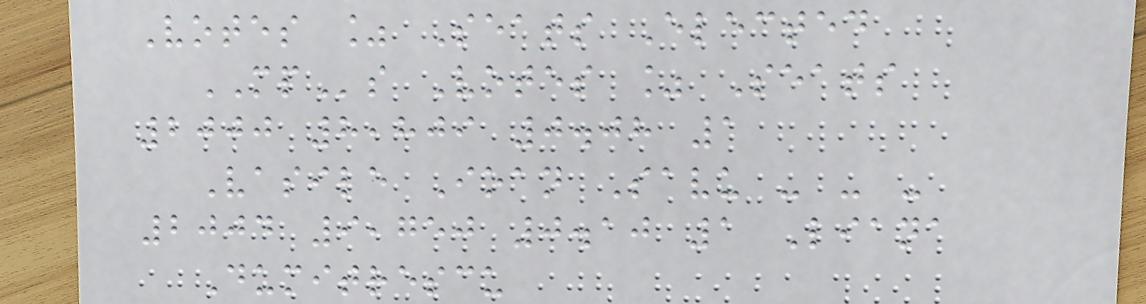Votes % Seats Elected
MPs Votes % Seats
2000 8,809 0.08 1
Vasile Ioan Savu - - -
2004 9,750 0.10 1 Liana
Dumitrescu
